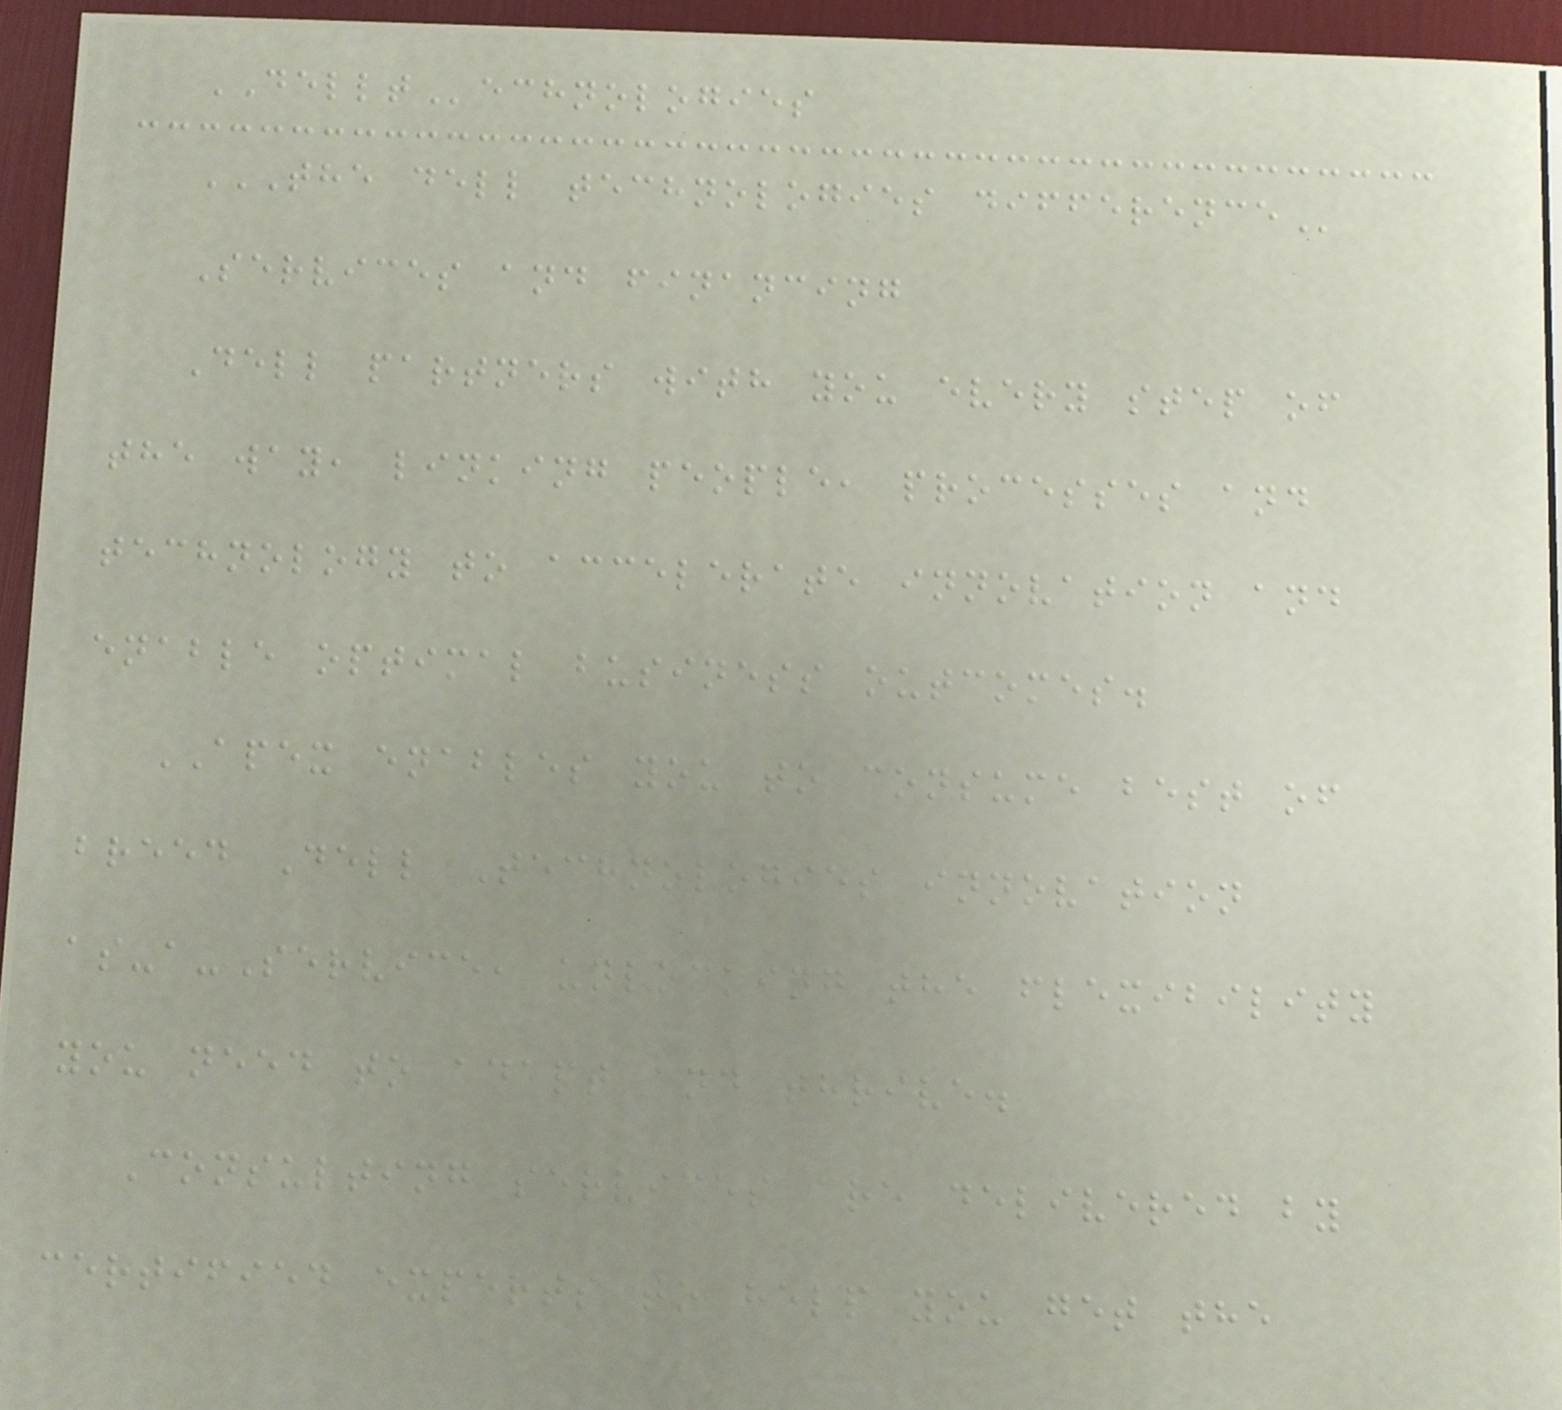DELLTechnologies
THE DELL TECHNOLOGIES DIFFERENCE
Services and financing
Dell partners with you every step of
the way, linking people, processes and
technology to accelerate innovation and
enable optimal business outcomes.
APEX enables you to consume best of
breed Dell Technologies innovation
as-a-Service, unlocking the flexibility
you need to adapt and thrive.
Consulting services are delivered by
certified experts to help you get the
